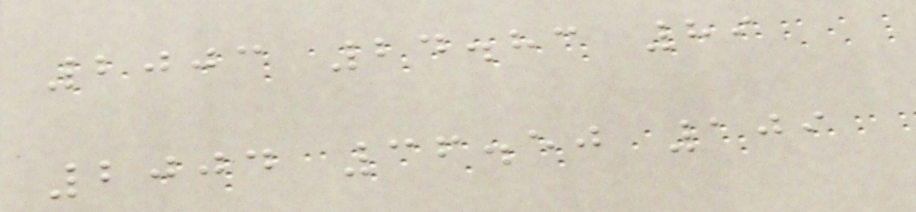2003 24.83 89
2004 36.50 109
